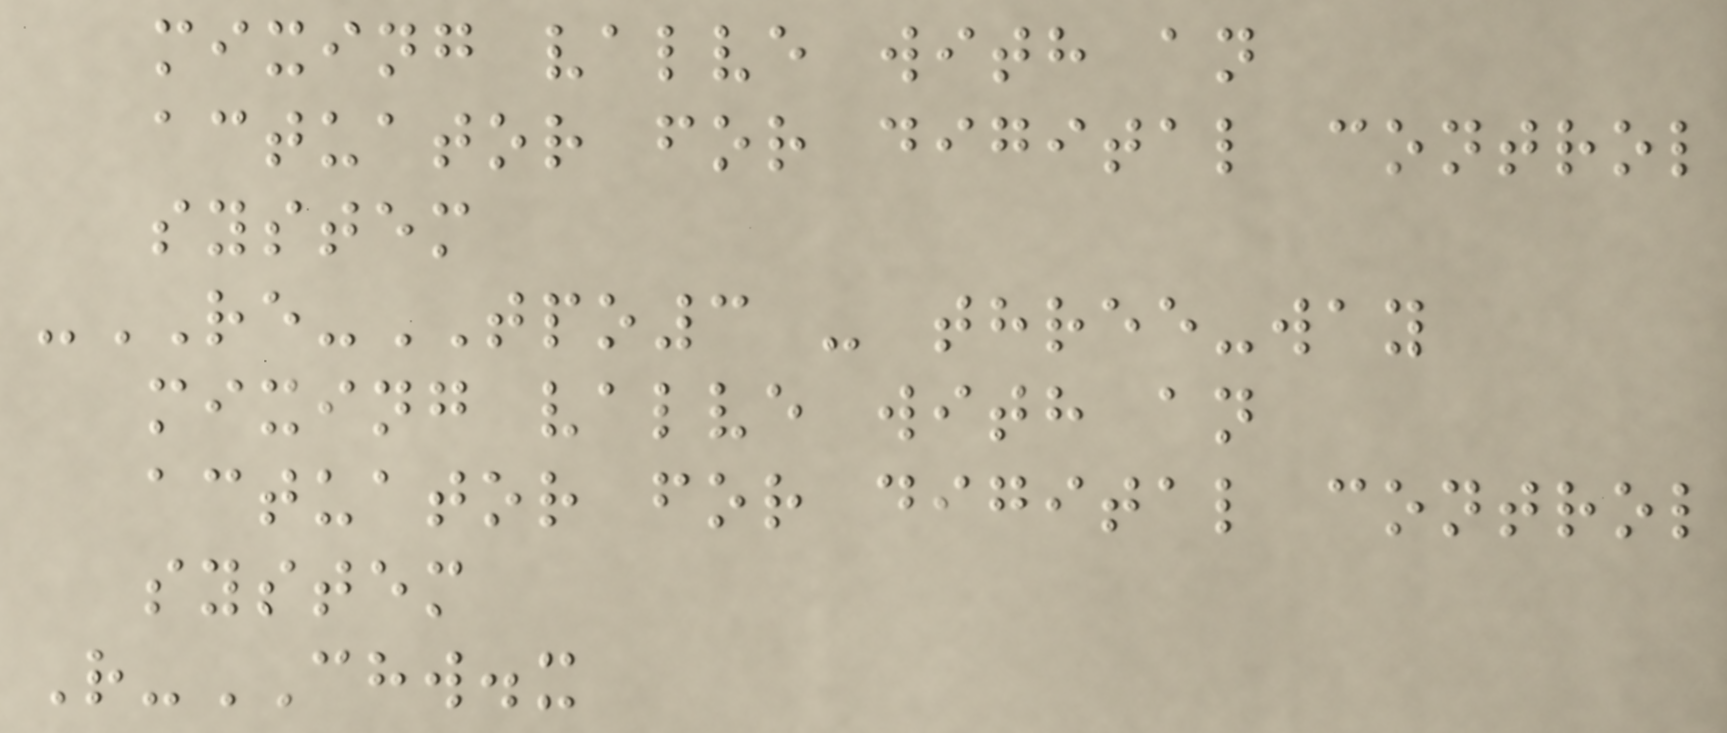mixing valve with an
actuator for digital control
system
-RE-TPO3 - three-way
mixing valve with an
actuator for digital control
system
R-CHW.x
